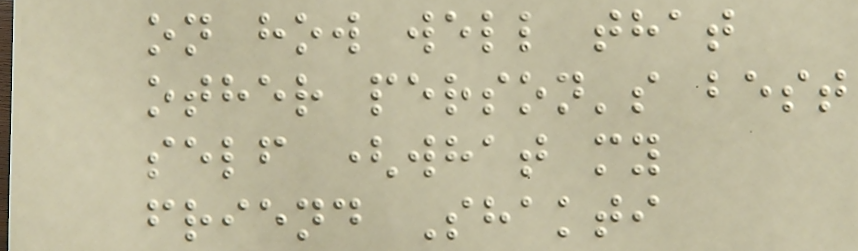on how well that
other person's best
self (what my
friend Shakti
